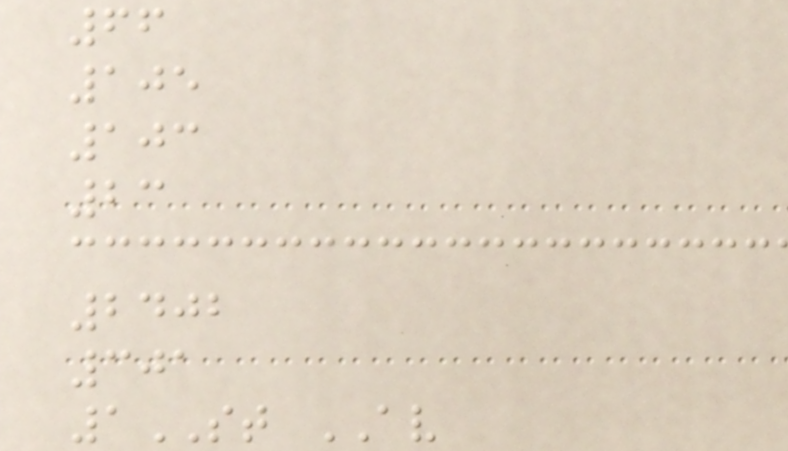66
105
103
23
2402
301
1ST AV
